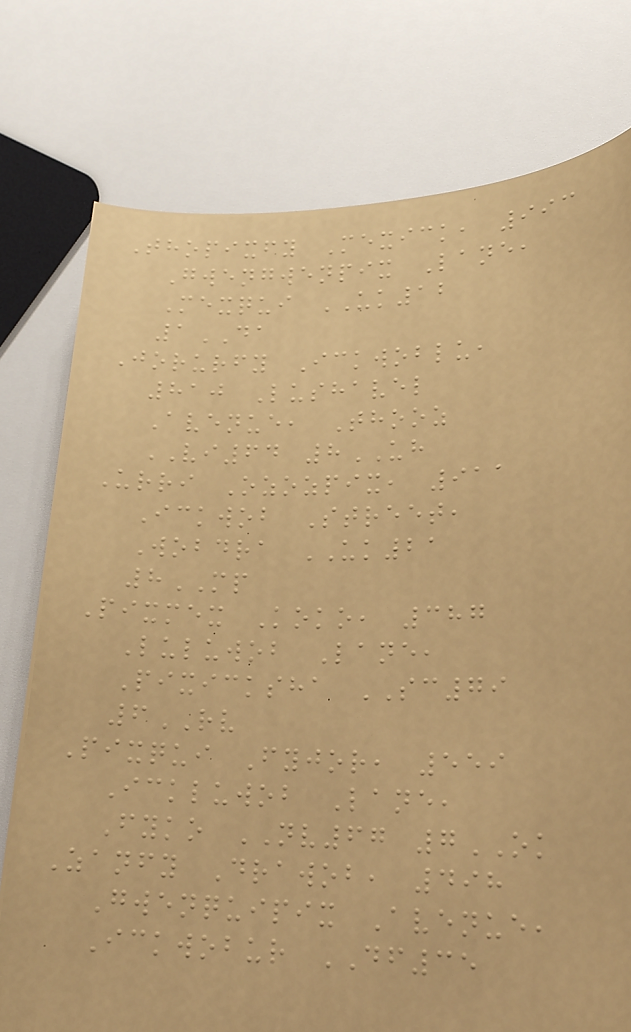Thopixfy Mexick, 993
Gwengwenpix Lane,
Mexqui UK12
1DA
Jorurfy Ickwoblu,
810 Lushavel
Avenue, Thooz
VI64 8UH
Urri Ozozpix, 911
Ickwob Street,
Wobdra UK21
8MP
Pixmex Koko, 387
Luluwob Lane,
Pixicksha SC79
6RV
Pixqui Fyjor, 559
Ickluwob Lane,
Fyko NV67 7OK
Zanfy Drawob, 498
Gwenquipix Avenue,
Ickwobur DF35
